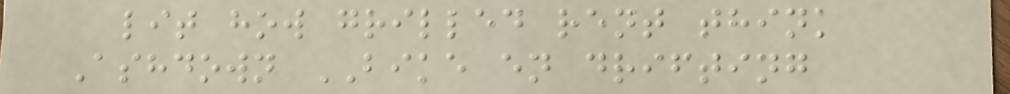lit how grilled rent think
Ashdown BIKE en drifting
